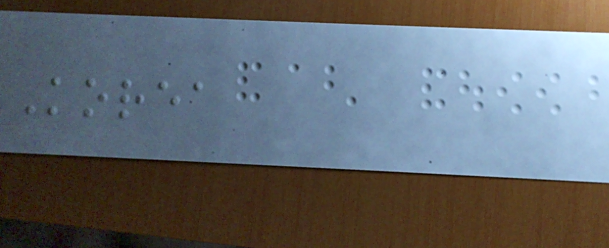Korea
